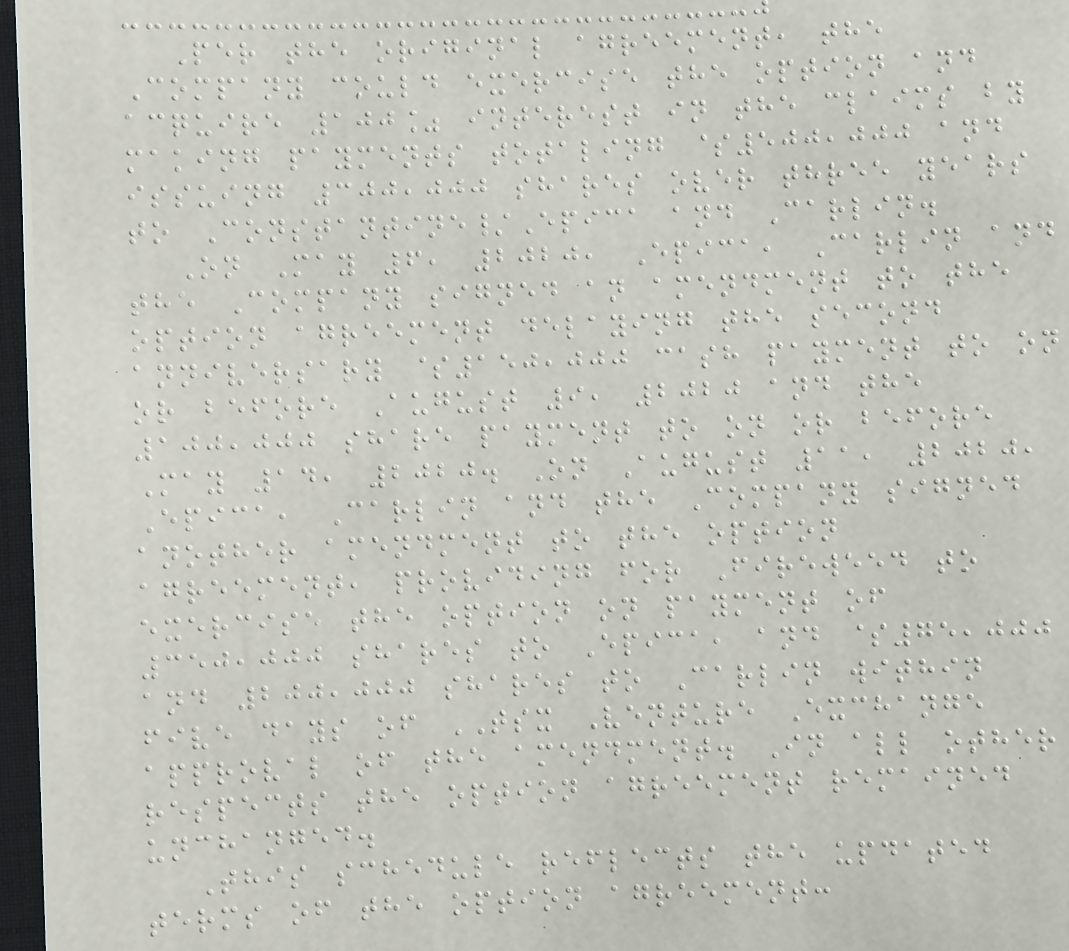Per the original agreement, the
Company could exercise the option and
acquire 100% interest in the claims by
making payments totaling $500,000 and
issuing 300,000 shares over three years
to Constantine/Epica and Carlin.
On May 6, 2020, Epica, Carlin and
the Company signed an amendment to the
option agreement delaying the second
anniversary $150,000 cash payment to on
or before August 9, 2020 and the
100,000 share payment to on or before
May 14, 2020. On August 11, 2020,
Epica, Carlin and the Company signed
another amendment to the option
agreement, providing for Fireweed to
exercise the option on payment of
350,000 shares to Epica, and $75,000
and 200,000 shares to Carlin within
five days of TSX Venture Exchange
approval of the amendment. In all other
respects the option agreement remained
unchanged.
This schedule reflects the updated
terms of the option agreement:
